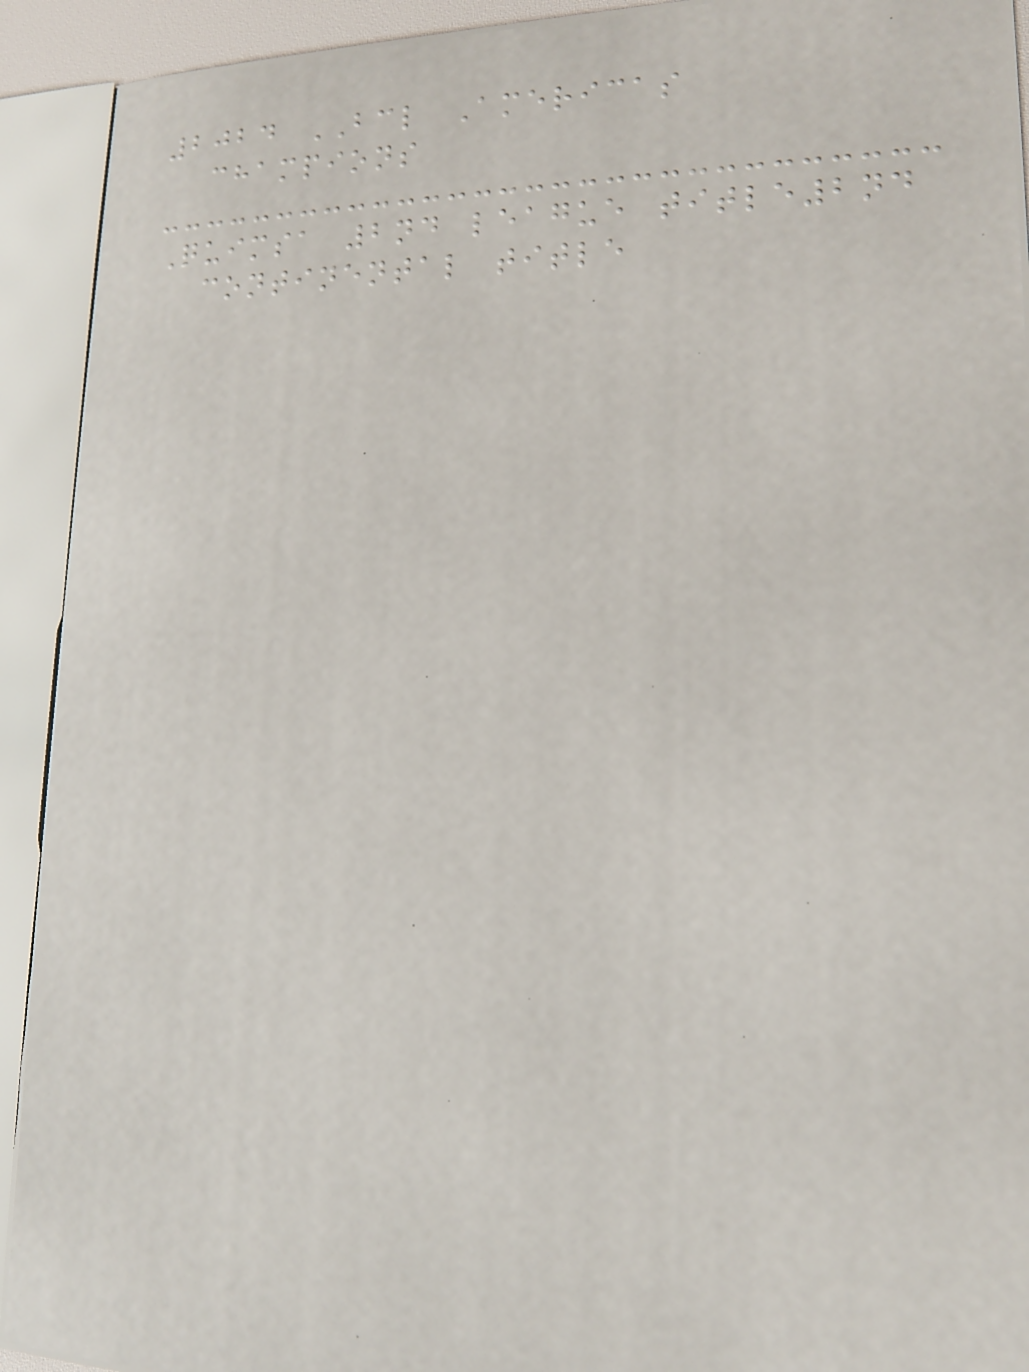2024 BCL Americas
champions
Quimsa 2nd league title2nd
continental title
